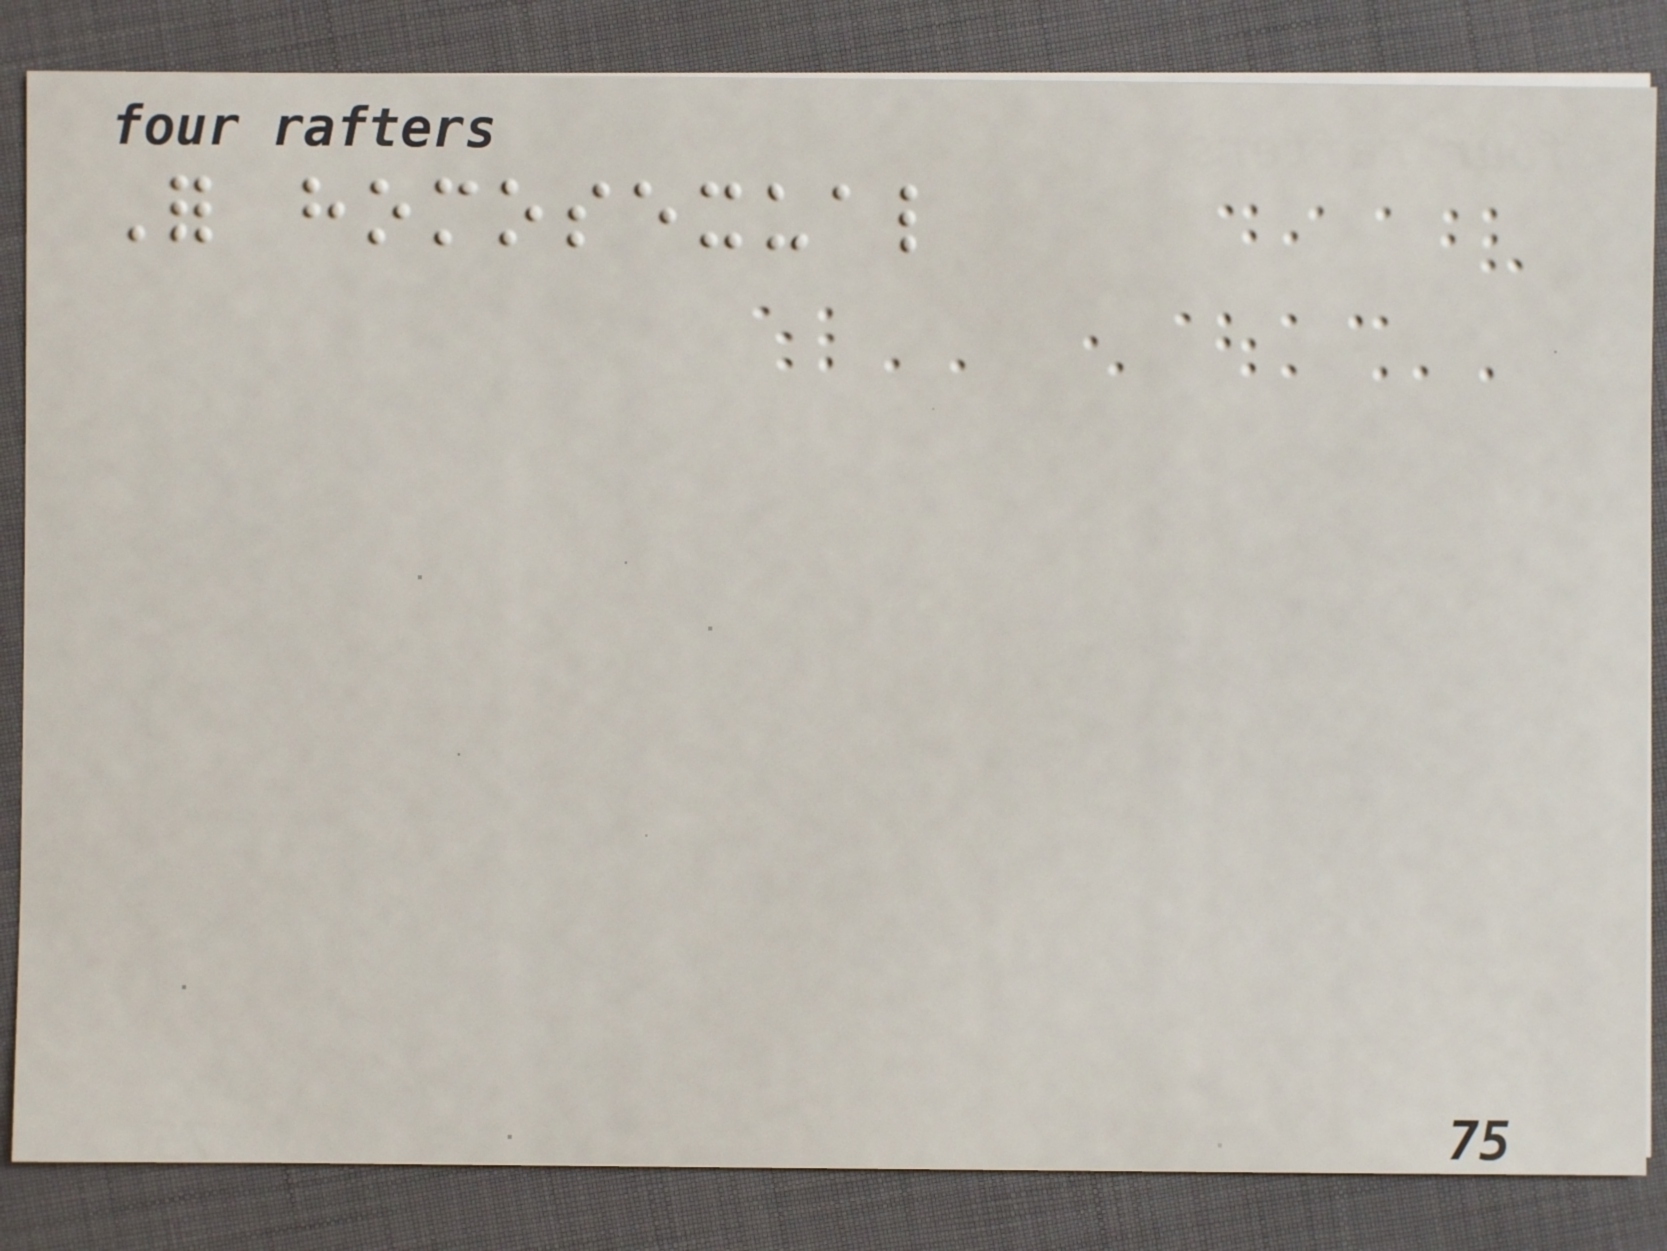For homosexual
